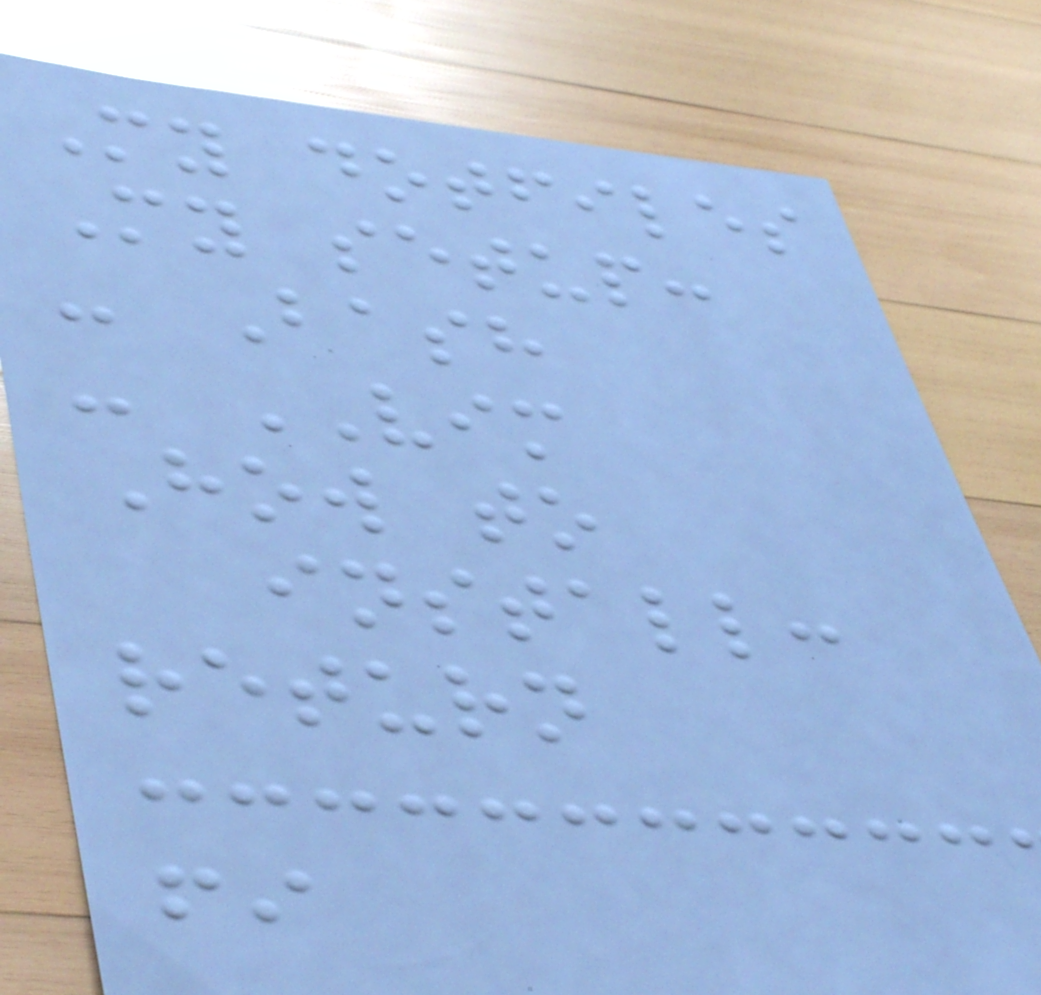My dotfiles
My setup:
- Bash
- VIM
How to
install:
return
fi
